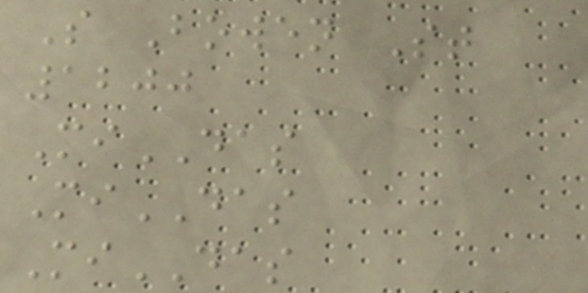S Bowen St
1200
MiDAS
MiDAS
MiDAS
